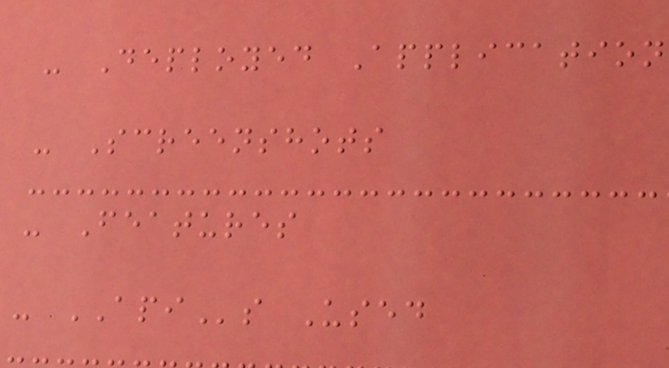- Deployed Application
- Screenshots
- Features
- APIs Used
